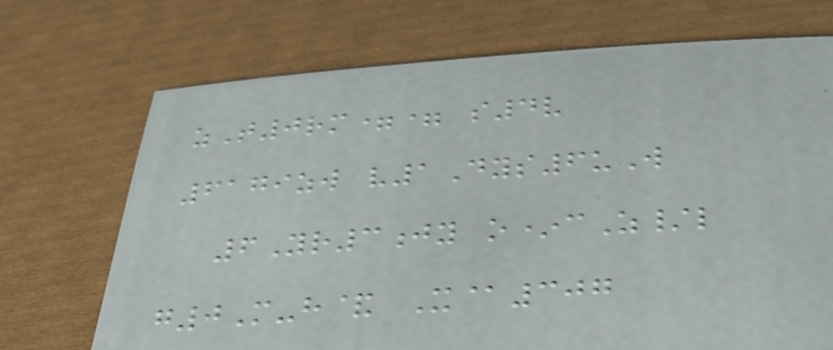zT0rm== s4v
6179zw v1Dys6uW
6Yr3jy o*cZ/l
g0M-h& X@307
